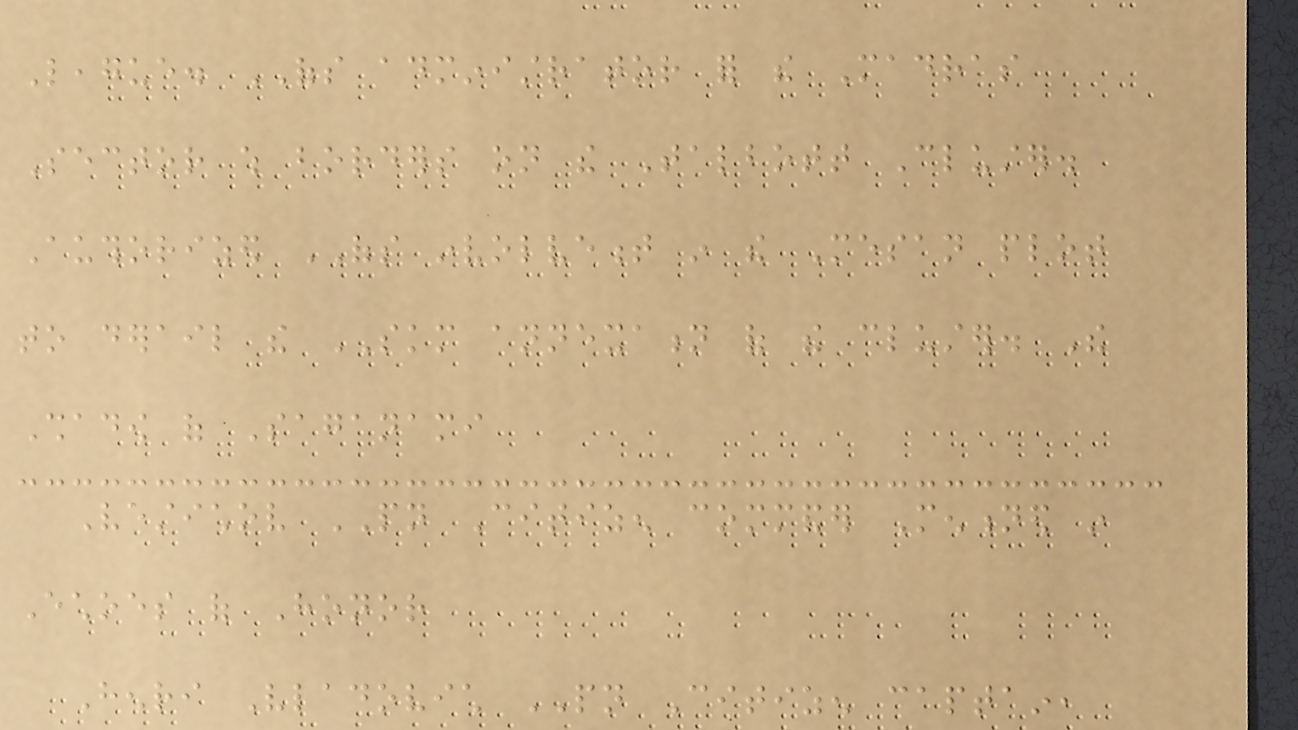League. OFS administrator for the Madras
Sector which borders on the Talbott Cluster.
Authorized OFS involvement in the Mesan plot
to derail the SKM annexation of the cluster. The
Shadow of Saganami
Vestichov PN Citizen commander Mentioned in
Echoes of Honor
Henri Vladovich PN Citizen captain,
